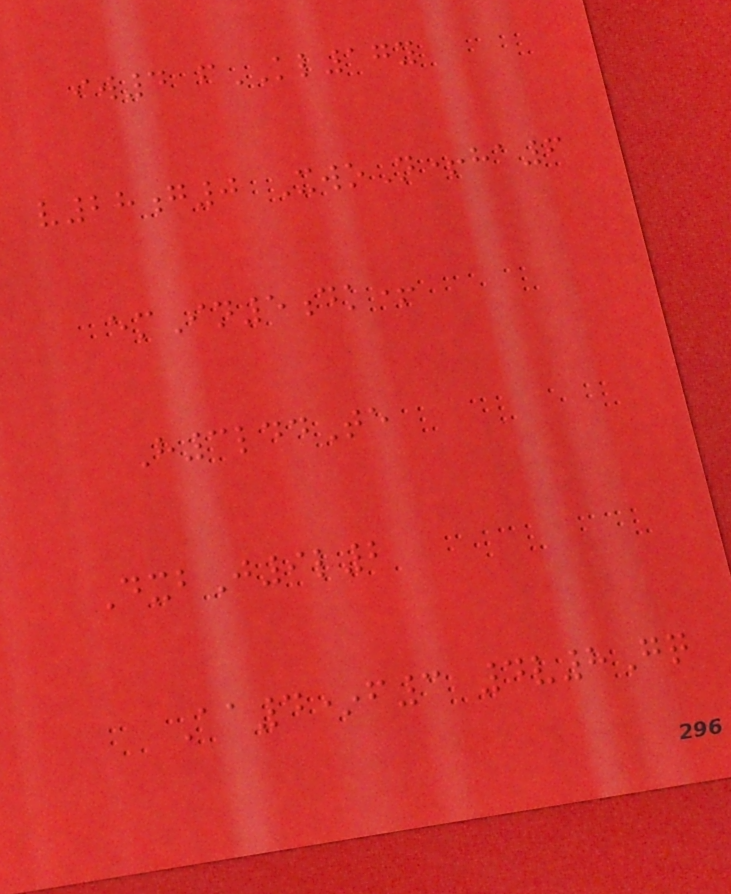iw4 fKL17y
v28g0 XwoN+ha6
emIn5dk+
H3lddTe
DxbJ9l2
Aa4*f3 4v8Gq
